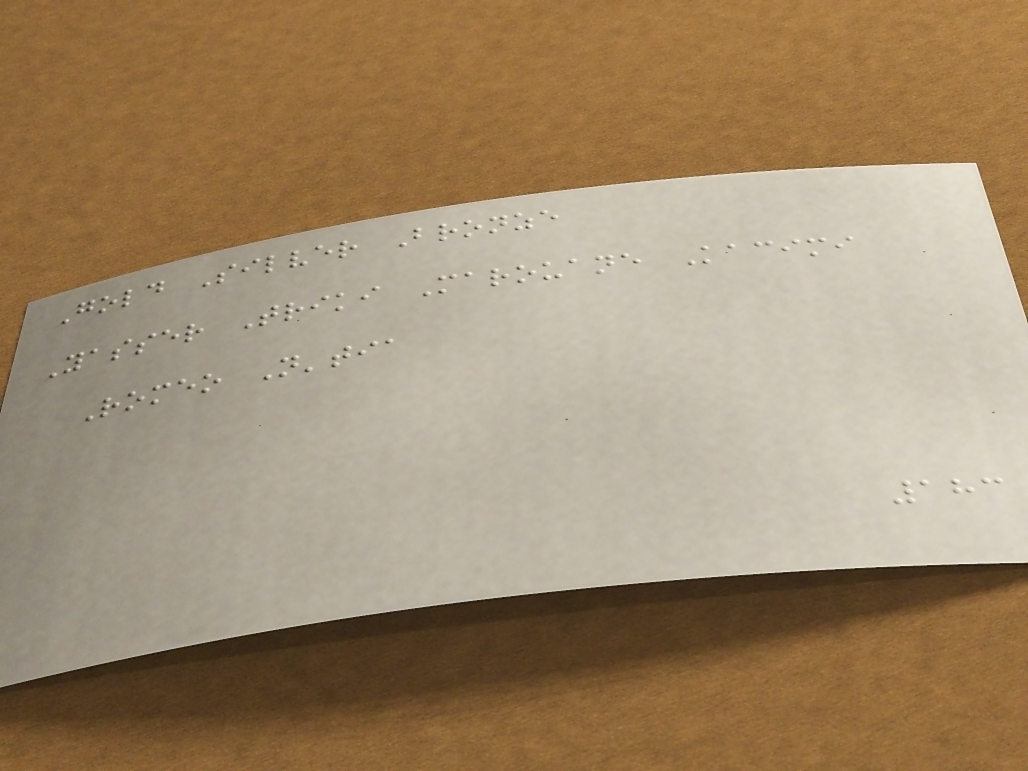Gold Silver Bronze
Yasser Triki Marouane Kacimi
Romeo N'tia
183
